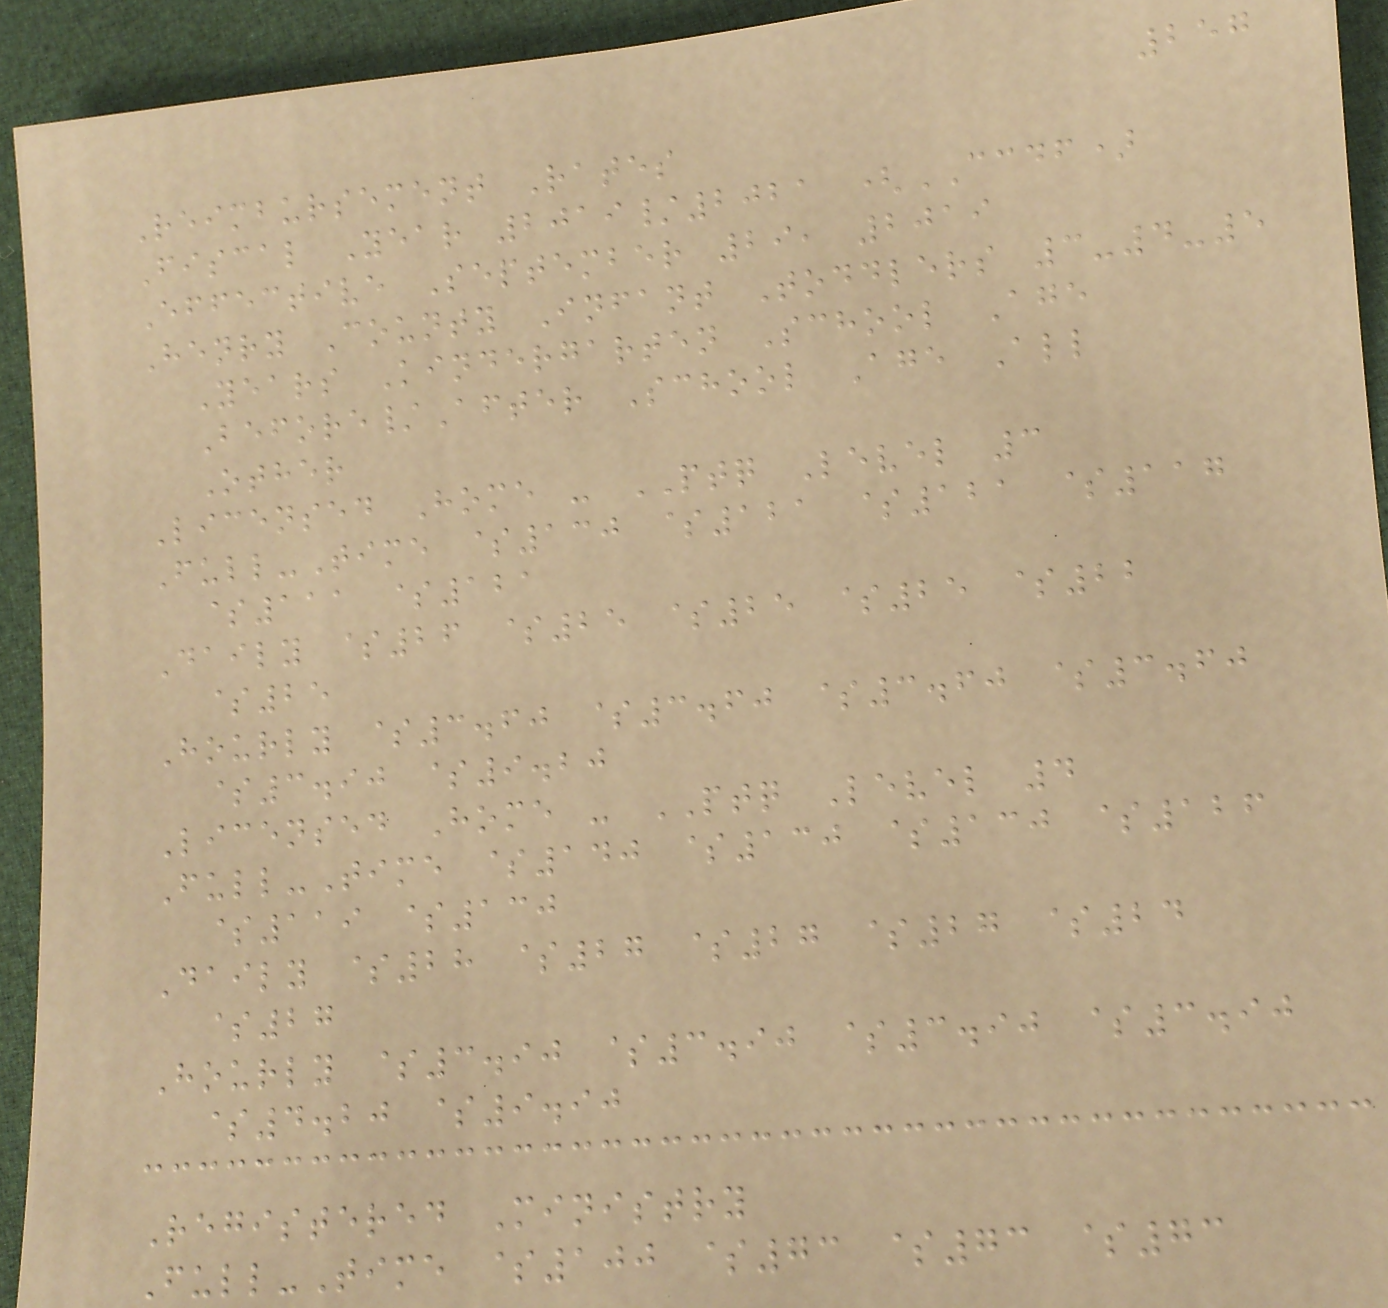257
Reimbursement Rates
Fiscal Year 2019/2021 (CCDF)
Effective September 29, 2019
Henry County Infant Toddlers 3-4-5
Years Kindergarten School Age
Before/After School Age All
Other
Licensed Home - PTQ Level 3
Full-Time $130 $121 $121 $117
$111 $121
Daily $26 $25 $25 $25 $22
$25
Hourly $3.60 $3.60 $3.60 $3.60
$3.90 $9.20
Licensed Home - PTQ Level 4
Full-Time $140 $130 $130 $126
$119 $130
Daily $28 $27 $27 $27 $24
$27
Hourly $3.90 $3.90 $3.90 $3.90
$4.20 $9.90
Registered Ministry
Full-Time $100 $73 $73 $73
